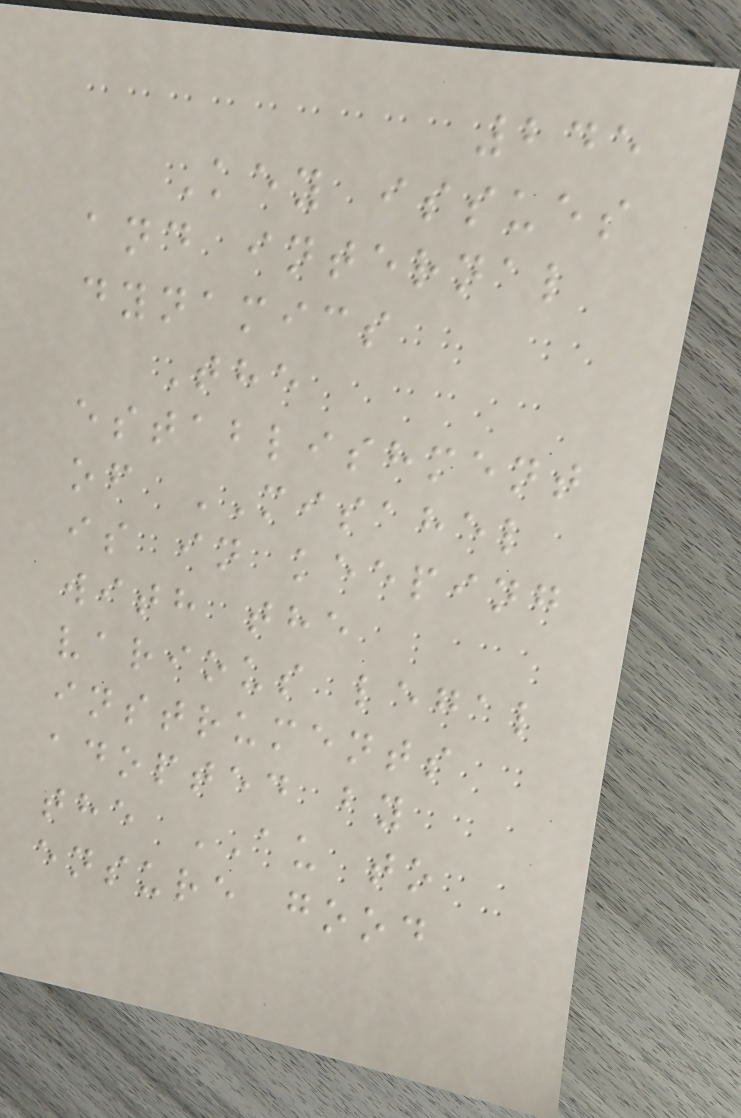245
Key issues
and internal
dynamics
The
establishment
of MISAHEL
is in keeping
with the
various legal
instruments
adopted by
the AU to
ensure good
